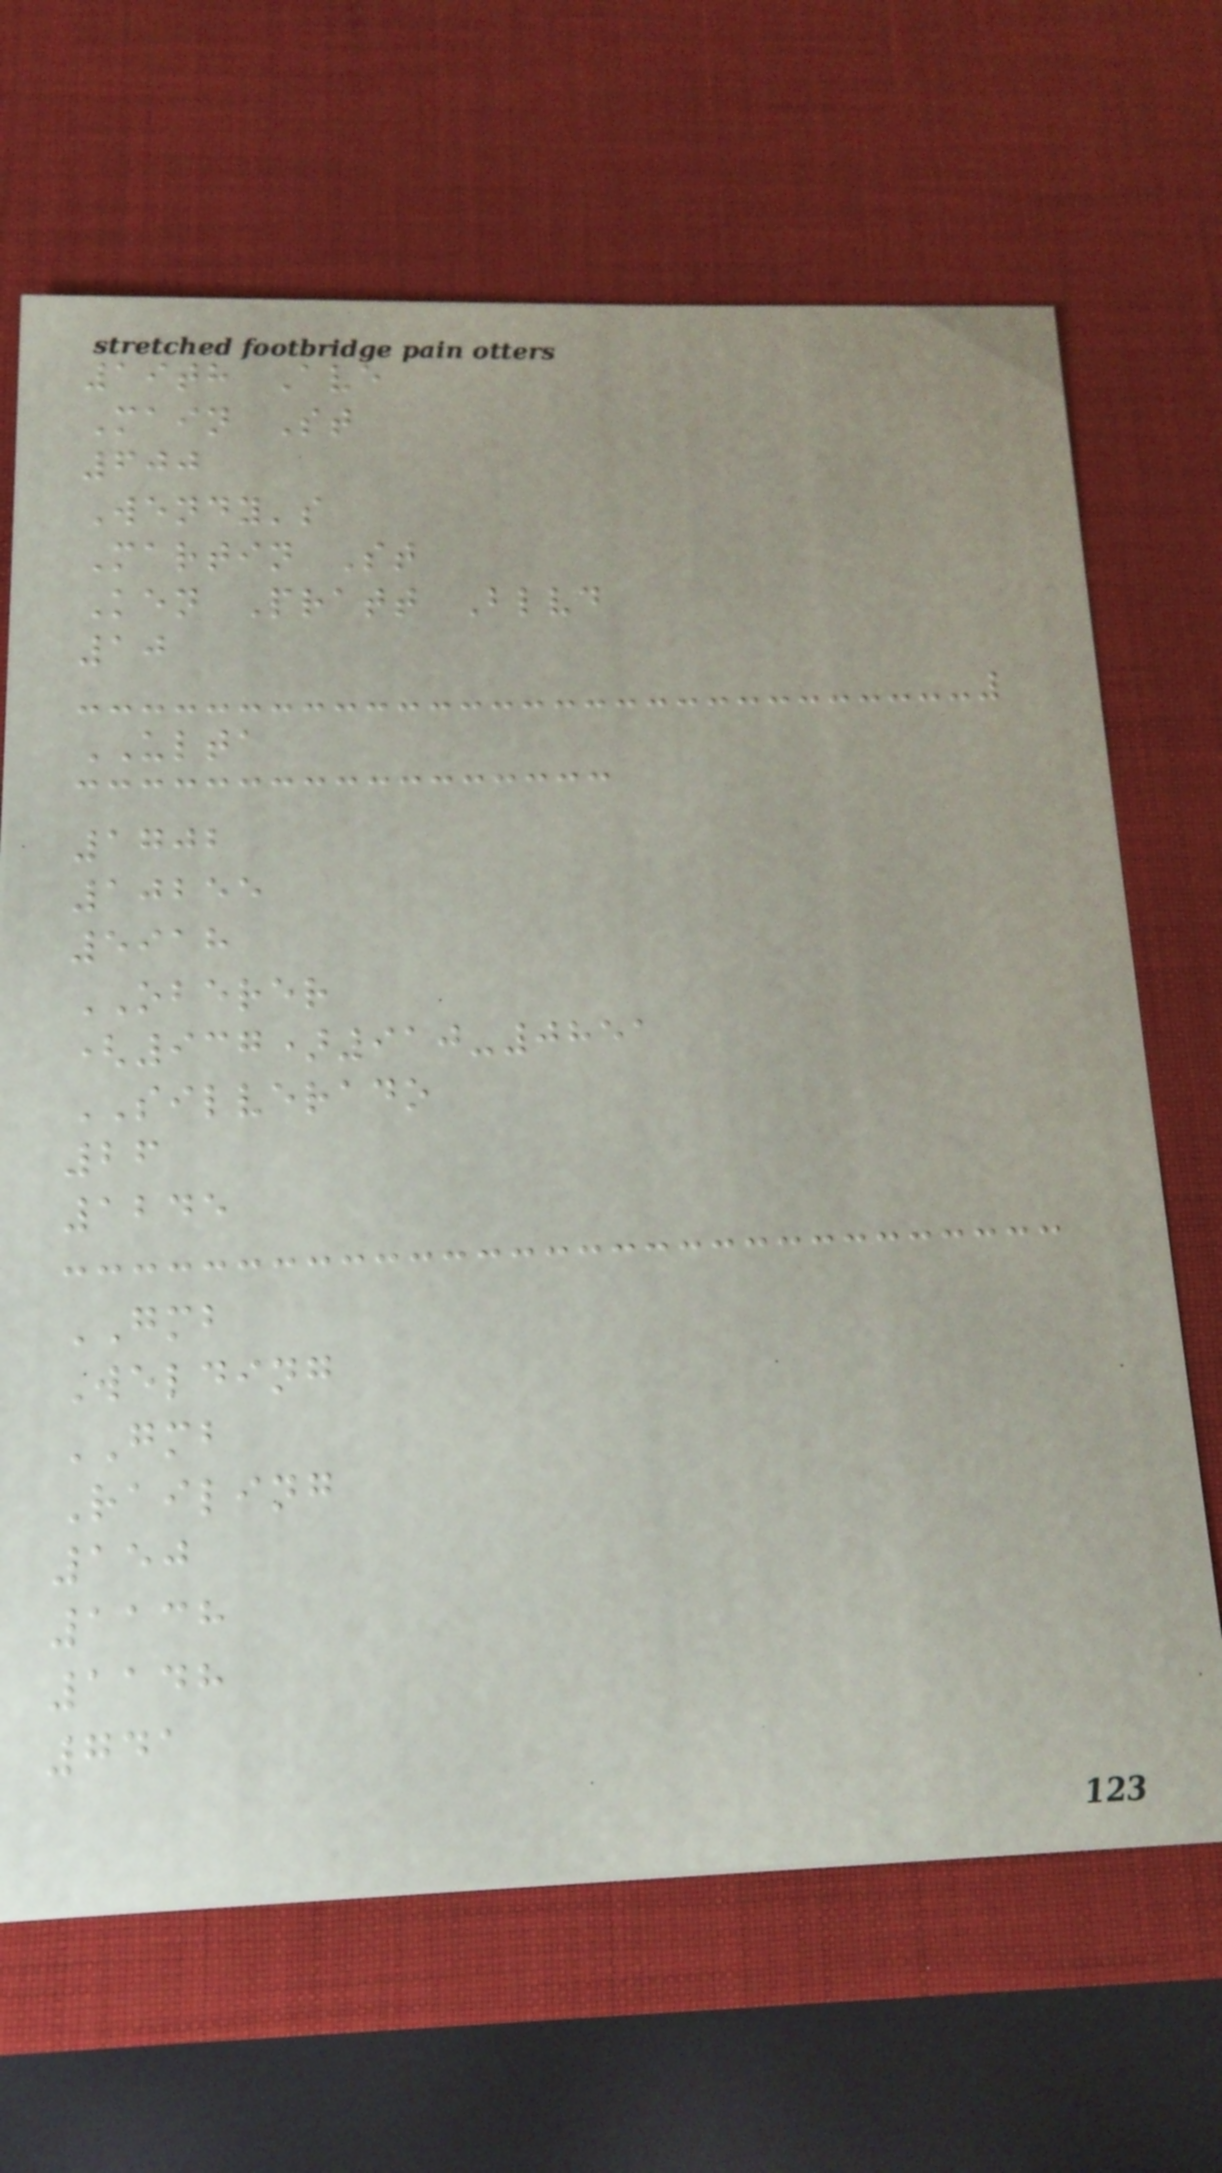19th Ave
Main St
600
Wendy's
Martin St
Ken Pratt Blvd
10
ULTA
1702
10255
5918
OBERER
(937)910-0851
SILVERADO
26
1245
GMB
Welding
GMB
Railing
150
1138
1148
741
